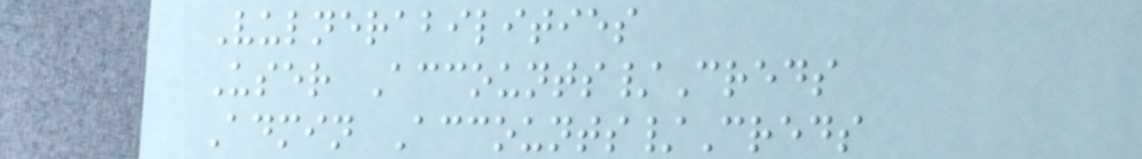Vulnerabilities
User Accounts/Creds
Admin Accounts/Creds
